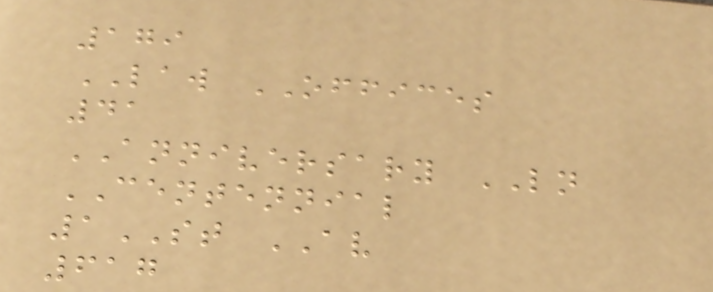179
LAW OFFICES
41
ANNIVERSARY LN
CENTENNIAL
1ST AV
617
